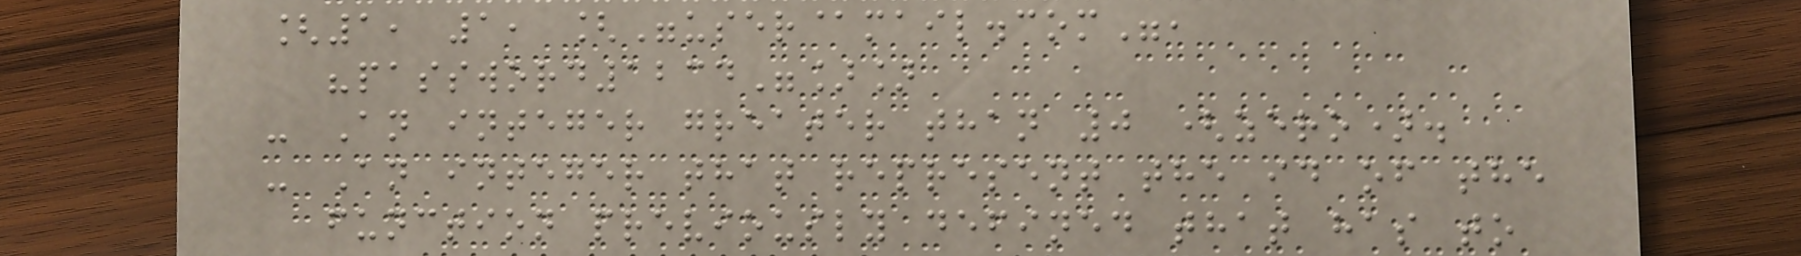[1, 1, ["user@mail.com",
"password1234"]]
- An integer greater than 0 (zero).
- An integer that represent the id of the
function previously defined that has to
